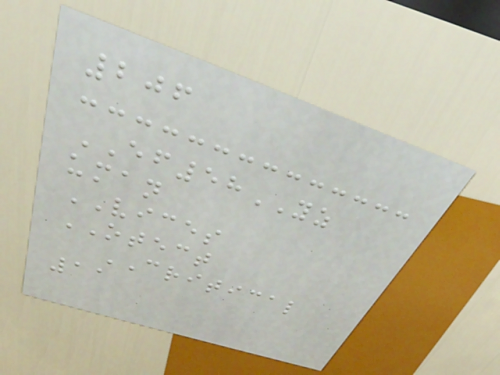206
EF58YZ
uman
VICES
OTECT
CRITICAL
11
